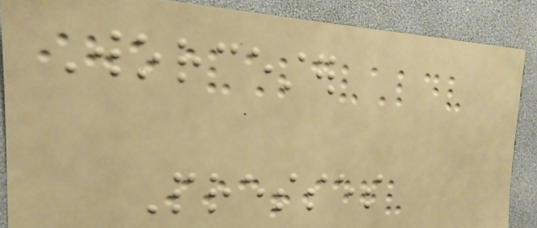Worcester
Presses
